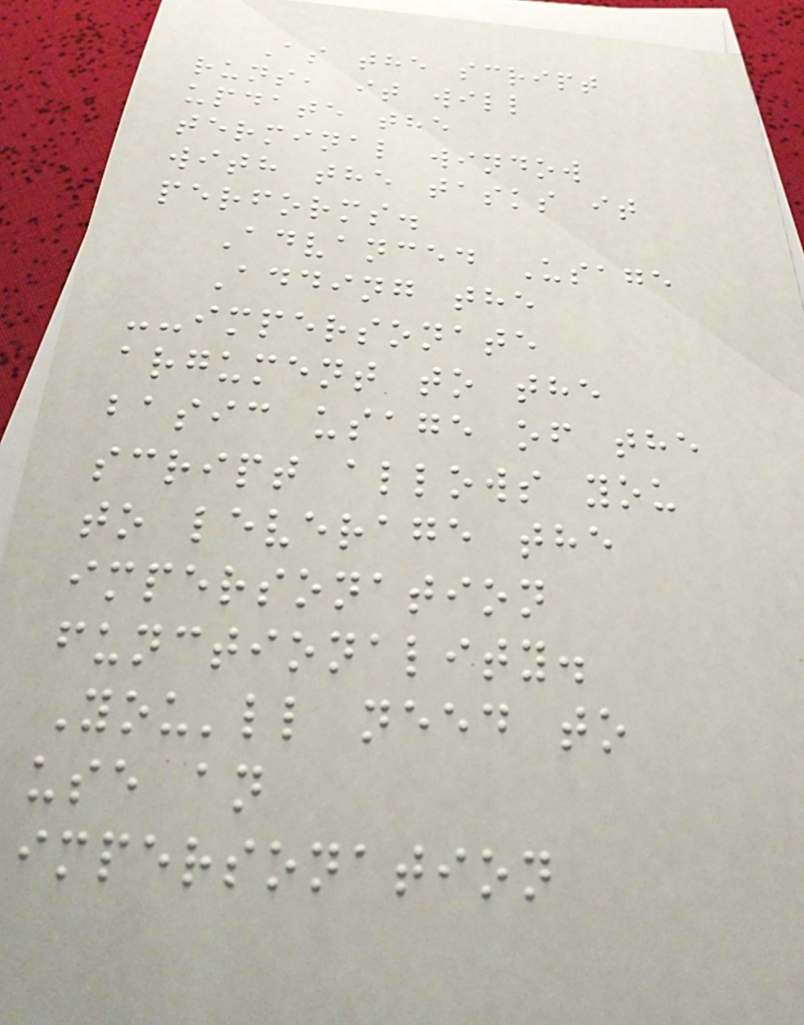As the script
runs, it will
update the
terminal window
with the tasks it
performs.
Advanced Usage
Adding the
--impersonate
argument to the
basic usage of the
script allows you
to leverage the
impersonation
functionality.
You'll need to
use an
impersonation
